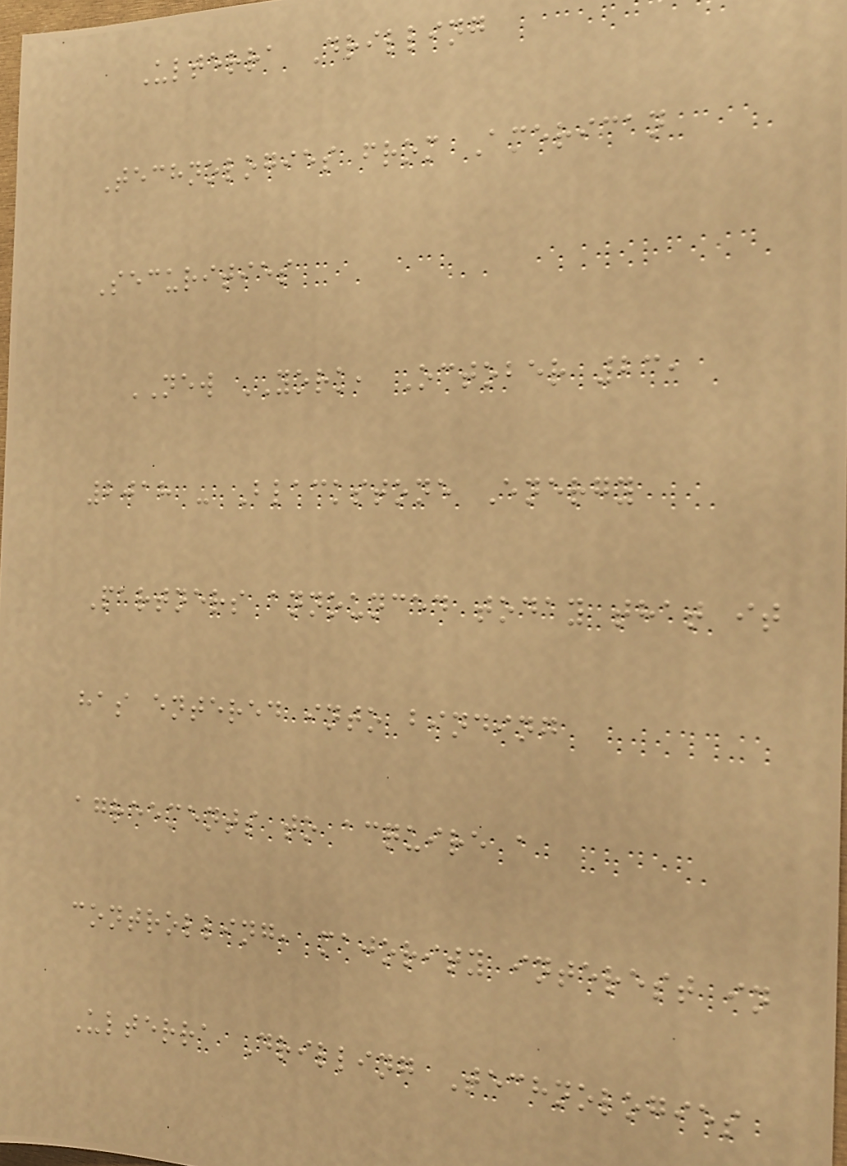Ulterra Drilling
Technologies from American
Securities
NEW YORK, October 23,
2018 - Blackstone Energy
Partners announced today that it
has entered into binding
agreements to acquire a
controlling, majority interest in
Ulterra Drilling Technologies
